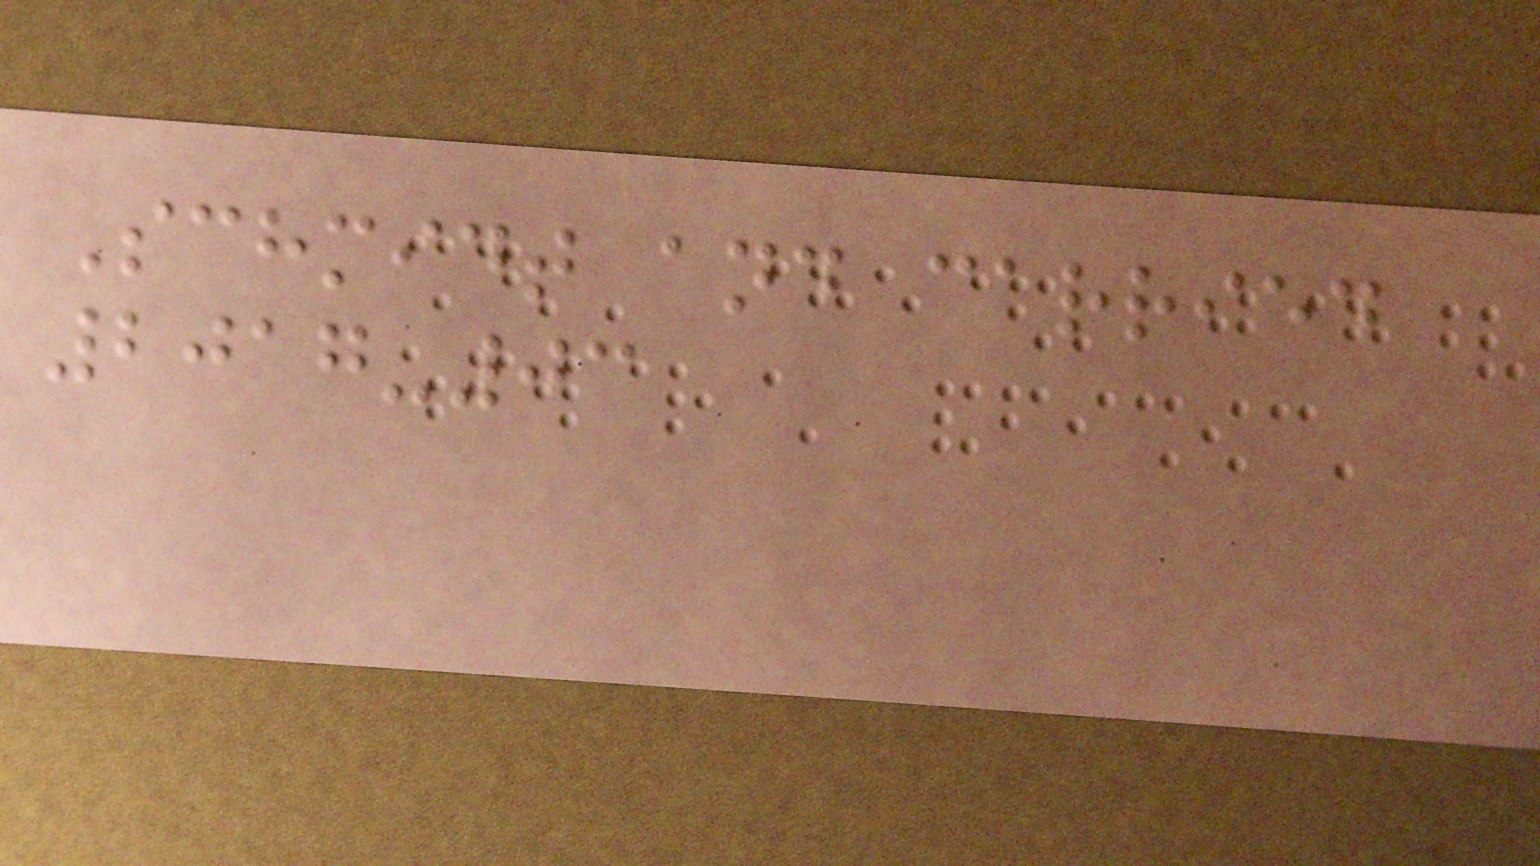Schmidt and carried
2017-03
